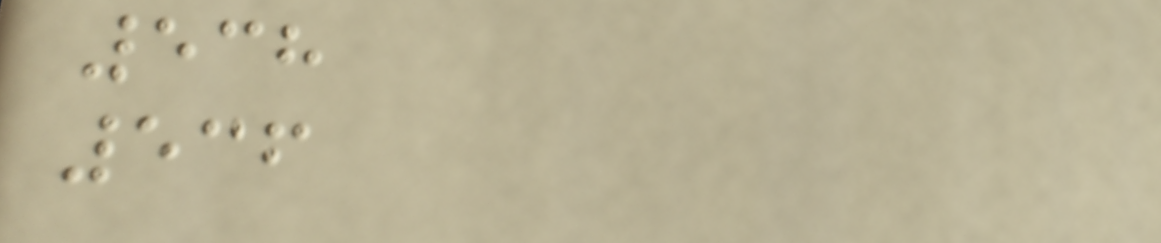538
536
